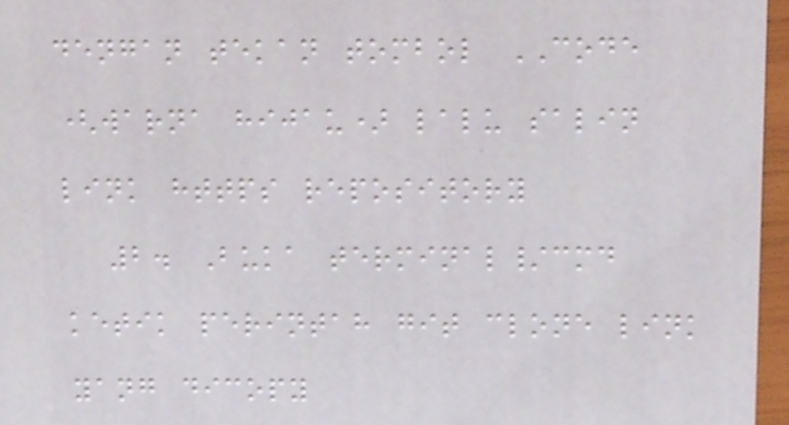dengan tekan tombol CODE
(warna hijau) lalu salin
link https repository
2. Buka terminal/cmd
ketik perintah git clone link
yang dicopy
